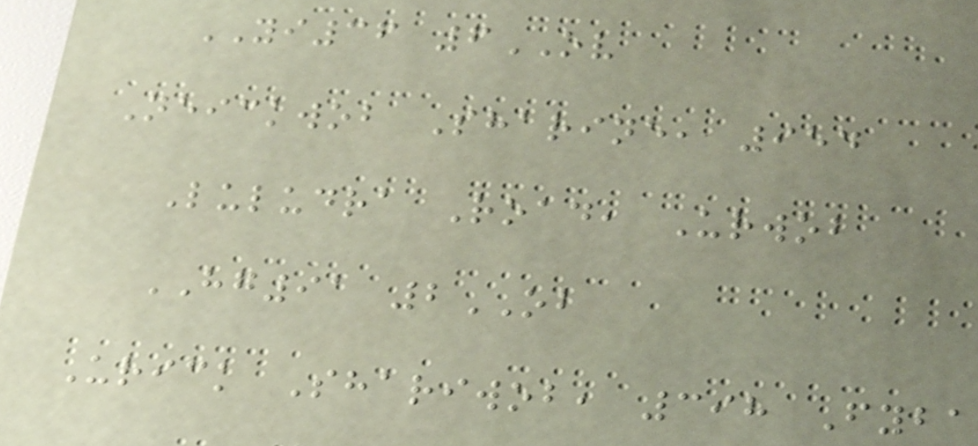YI36 6OV
Neickwob Sharine, 954
Luludra Road, Urwob
HG91 2OB
Urick Shariwob, 398 Fyba
